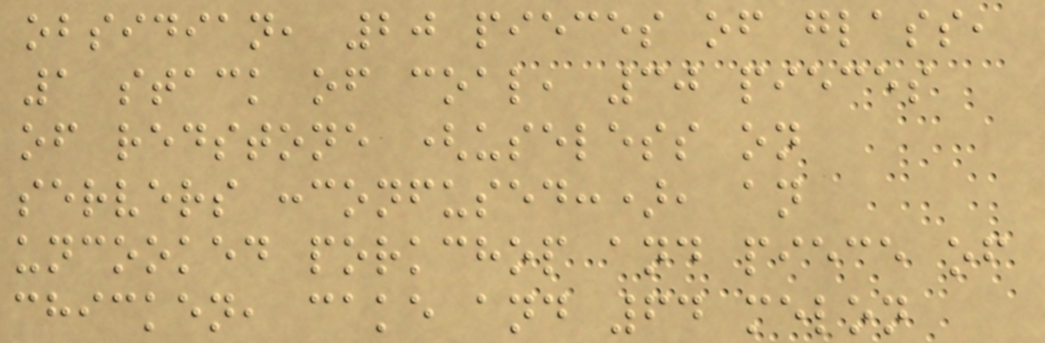obsidian, 20 pieces of glass,
1 stack of coal, 30 pieces
of redstone (useless on
servers :confused:), an
uncooked porkchop and piece of
chicken, cake and 64 melon
